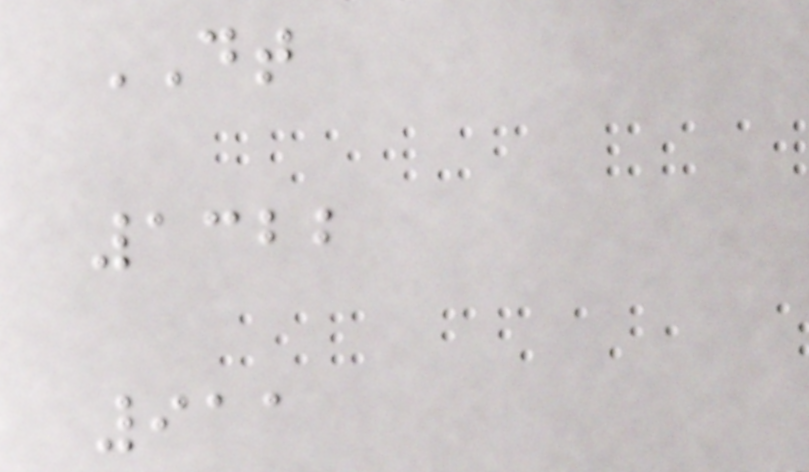DT
1322
911
